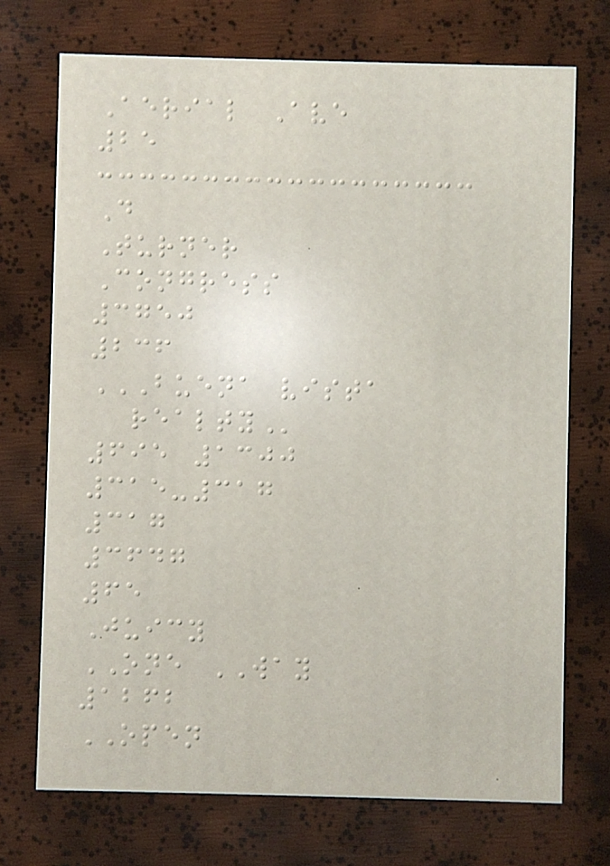Aerial Ave
25
D
Turner
Congress
3750
236
BUENA VISTA
REALTY
695 1300
315-317
317
3647
65
Juicy
ONE WAY
1262
OPEN
